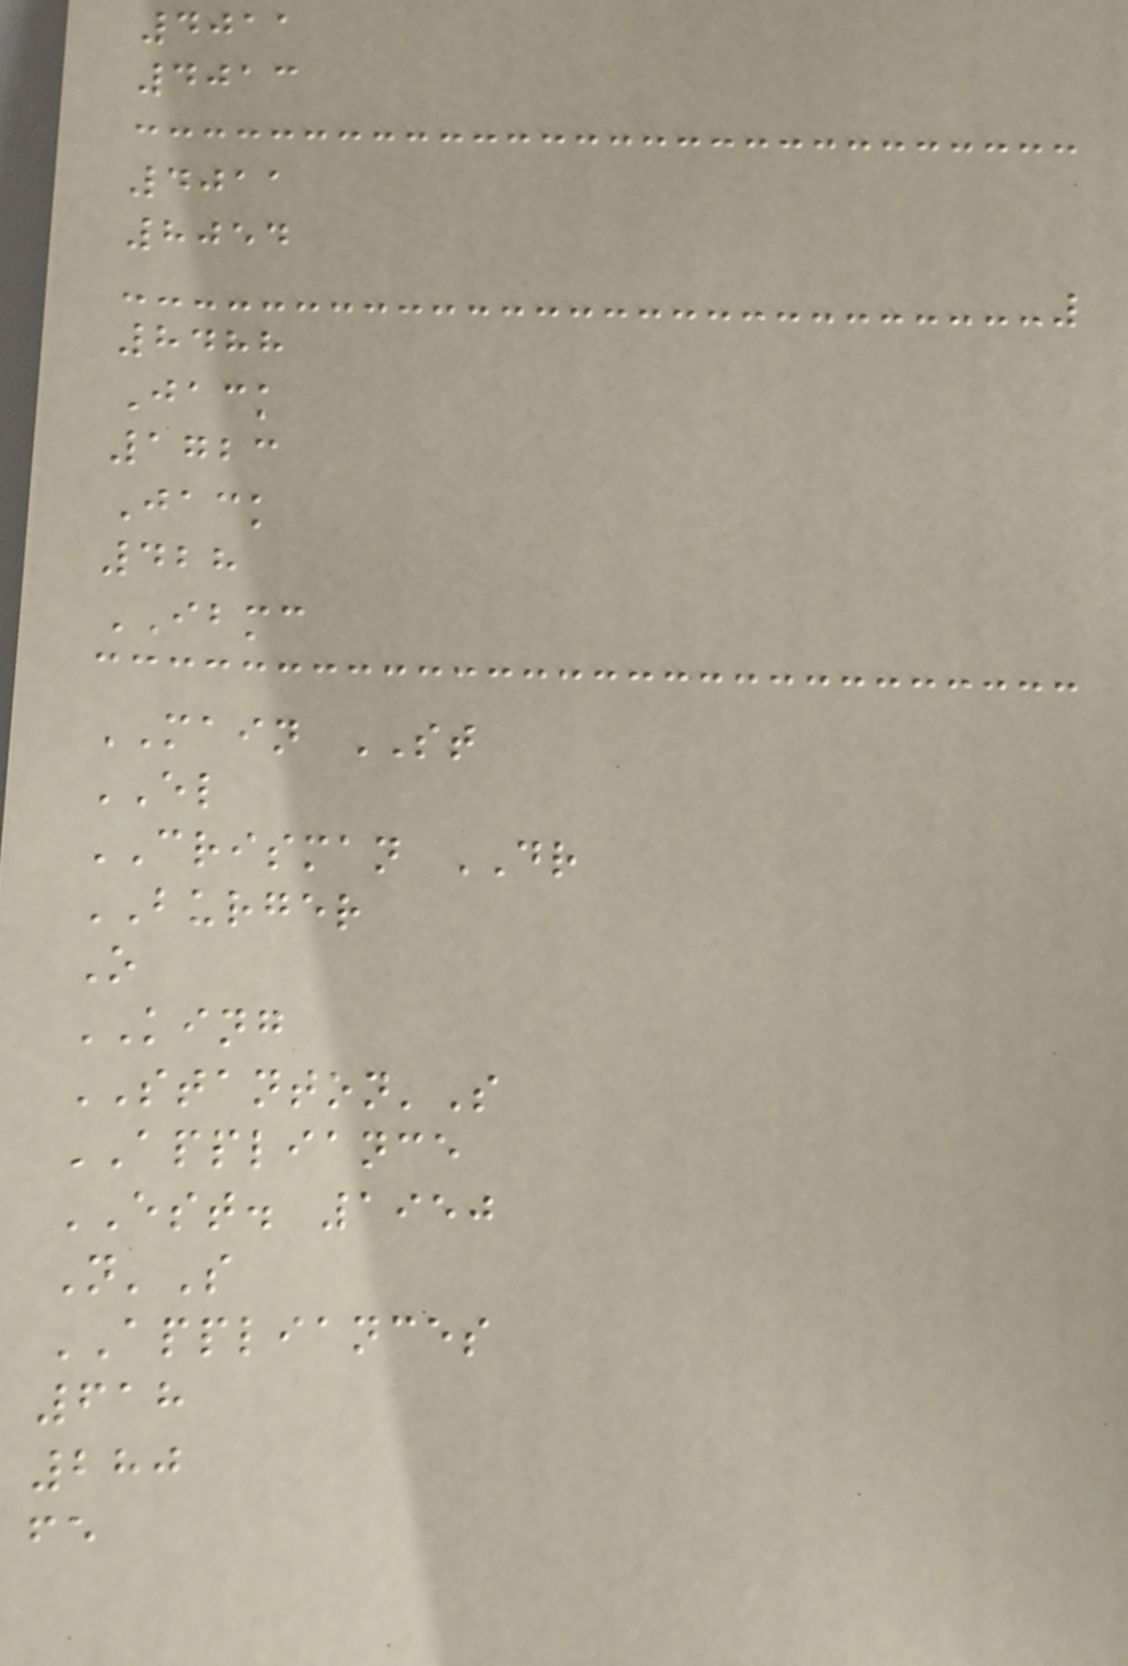4011
4013
4011
8054
8488
Jack
1723
Jack
428
IBMC
MAIN ST
EL
CRISMAN DR
BURGER
O
KING
STANTON'S
APPLIANCE
EST. 1950
N'S
APPLIANCES
618
280
fe
